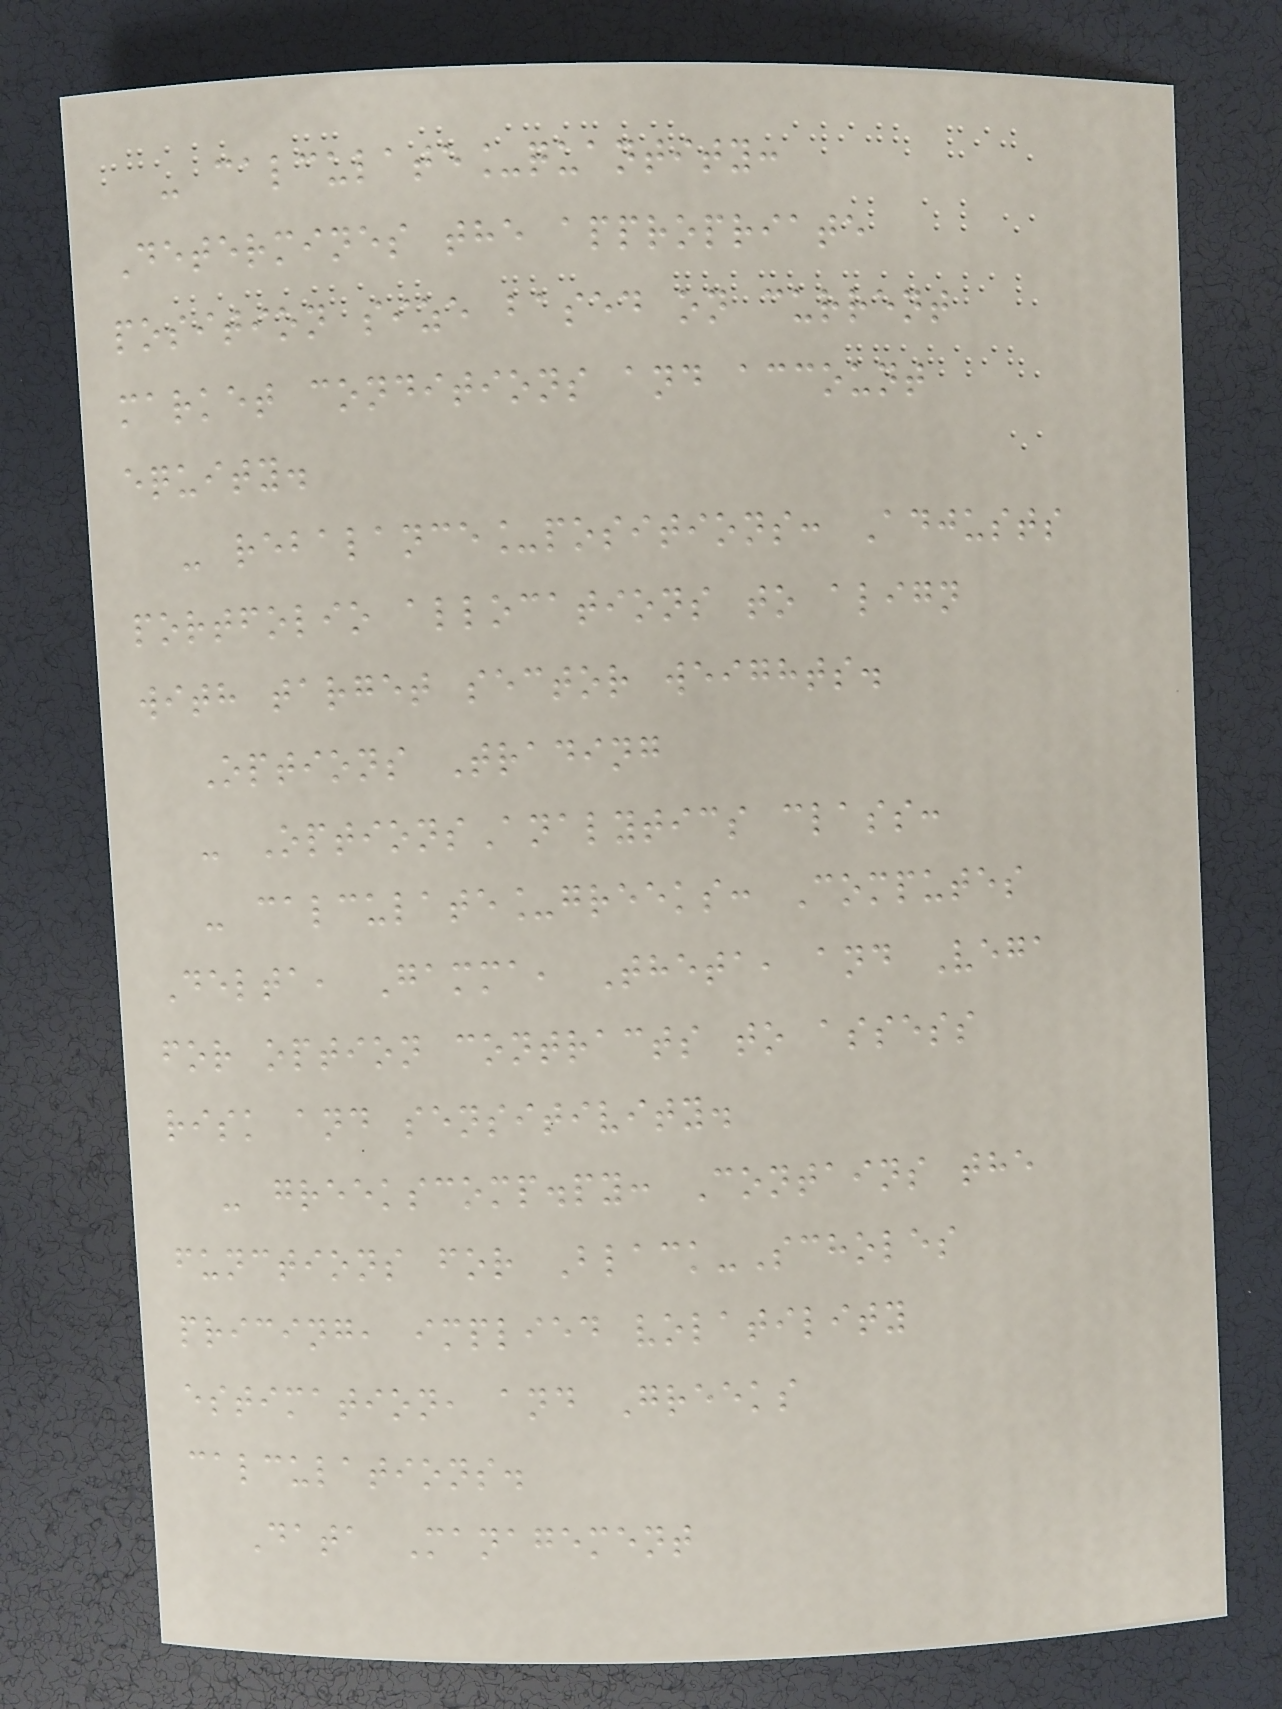- calculate_quantity:
Determines the appropriate
position size based on current
market conditions and account
equity.
- rebalance_positions: Adjusts
portfolio allocations to align
with target sector weights.
Options Trading
- OptionsAnalytics class:
- calculate_greeks: Computes
Delta, Gamma, Theta, and Vega
for option contracts to assess
risk and sensitivity.
- greekscomp.py: Contains the
functions for Black-Scholes
pricing, implied volatility
estimation, and Greeks
calculations.
Data Management
